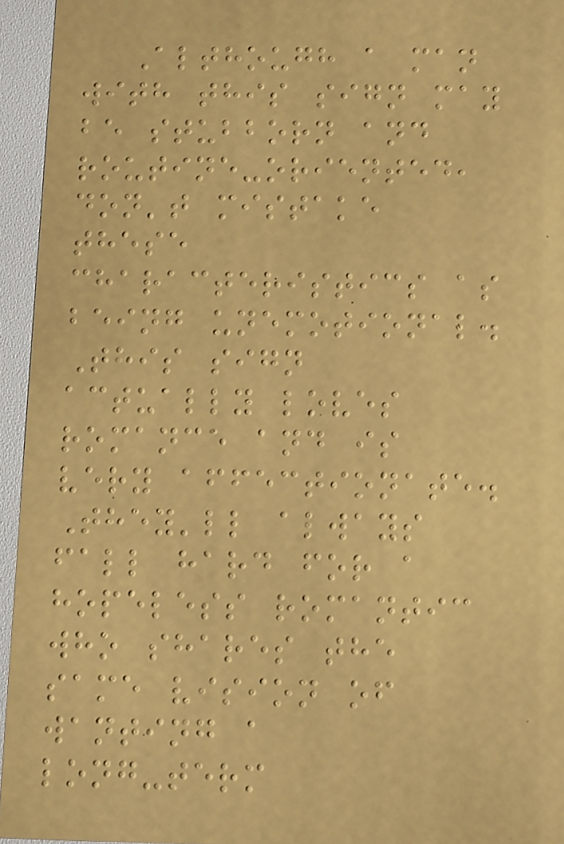Although a man
with this sign may
be stubborn and
routine-oriented,
don't mistake
these
characteristics as
being unemotional.
This sign
actually loves
romance and is
very affectionate.
They'll always
fall hard for a
hopeless romantic
who shares the
same vision of
wanting a
long-term
